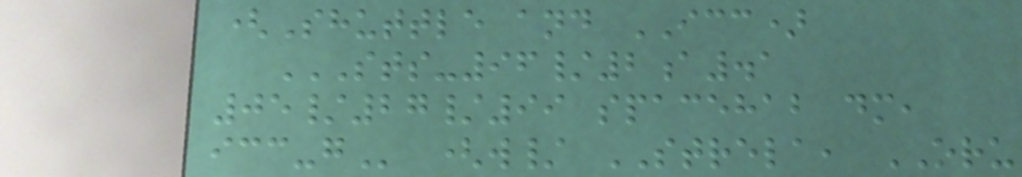(Shuttle and ICC)
STS-96/2A.1
05/27/99 SPACEHAB DM,
ICC-G (w/ STRELA, ORU
